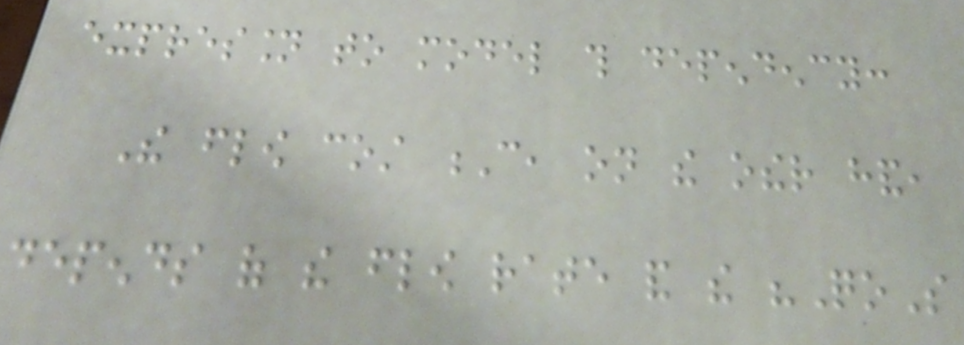expression to model this dependency:
The flow cost C, on the other hand,
depends of the flow rate and the "QoS
